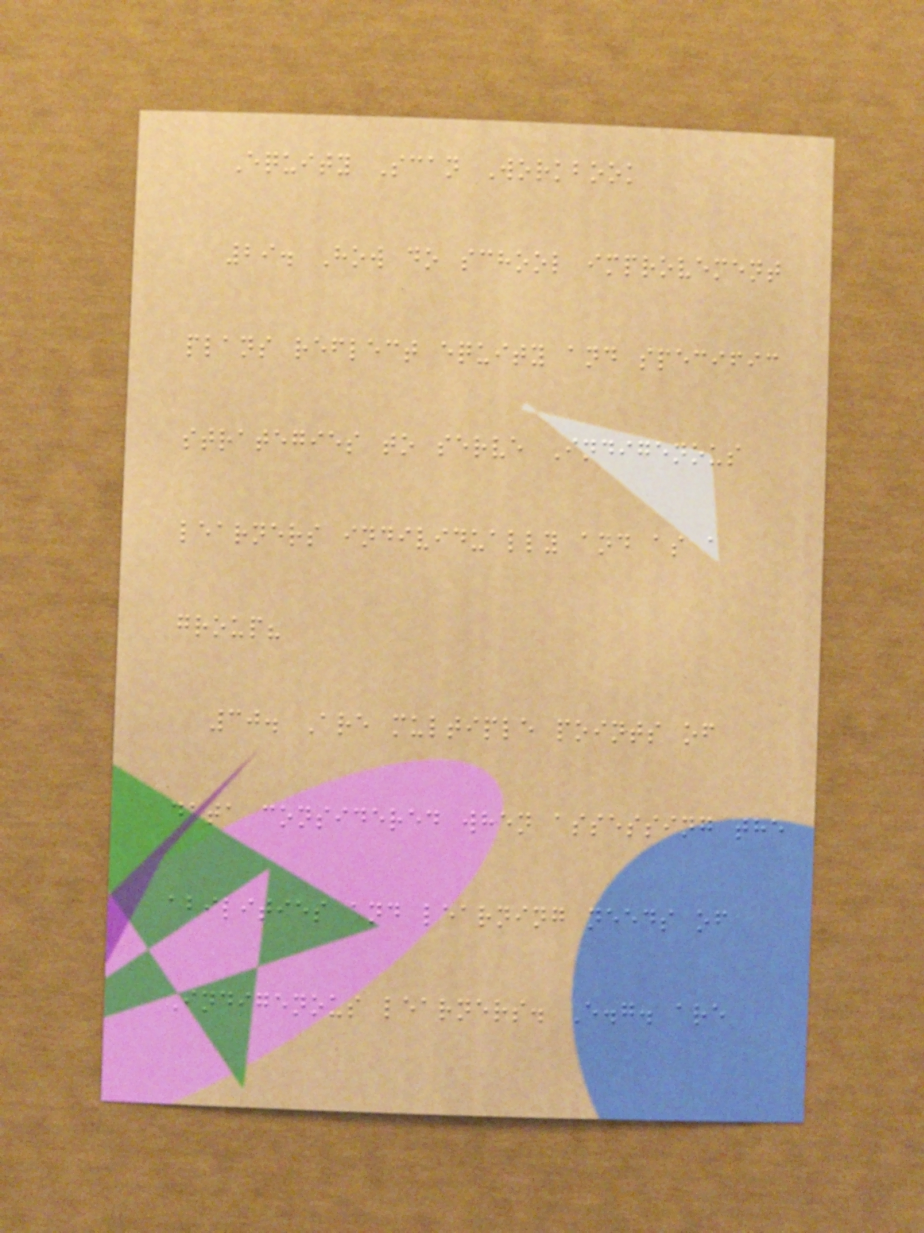Equity Scan Workbook
29. How do school improvement
plans reflect equity and specific
strategies to serve Indigenous
learners individually and as a
group?
30. Are multiple points of
data considered when assessing the
abilities and learning needs of
Indigenous learners. E.g. are
